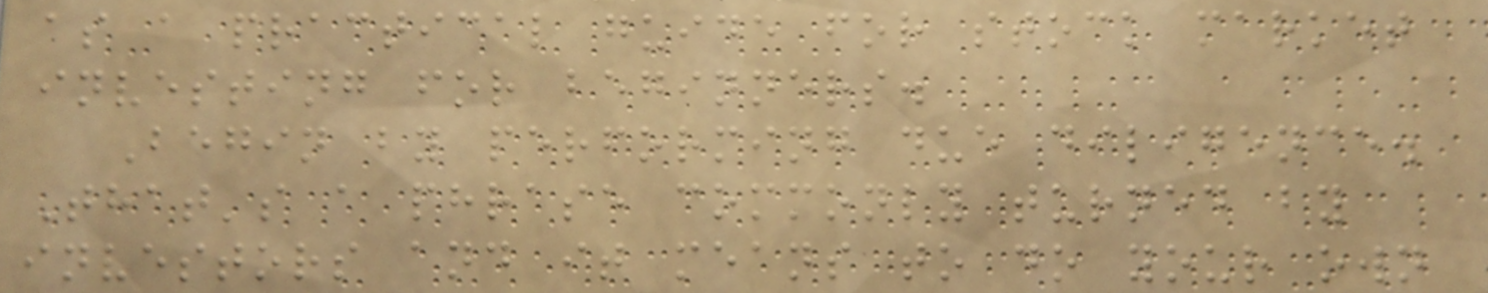as a practical guide for stock market
investing for beginners.
Begin by performing due diligence.
That's a phrase commonly turned by
investors and it means to do your own
